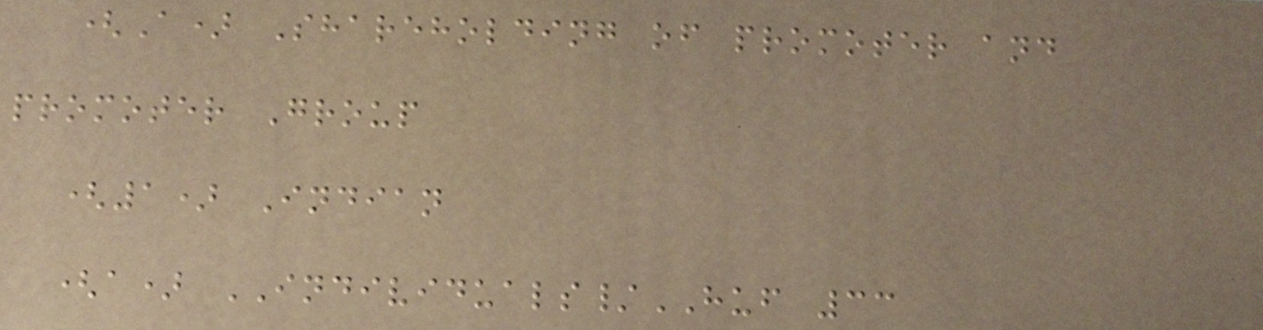(A) Shareholding of promoter and
promoter Group
(1) Indian
(a) INDIVIDUALS/HUF 33
